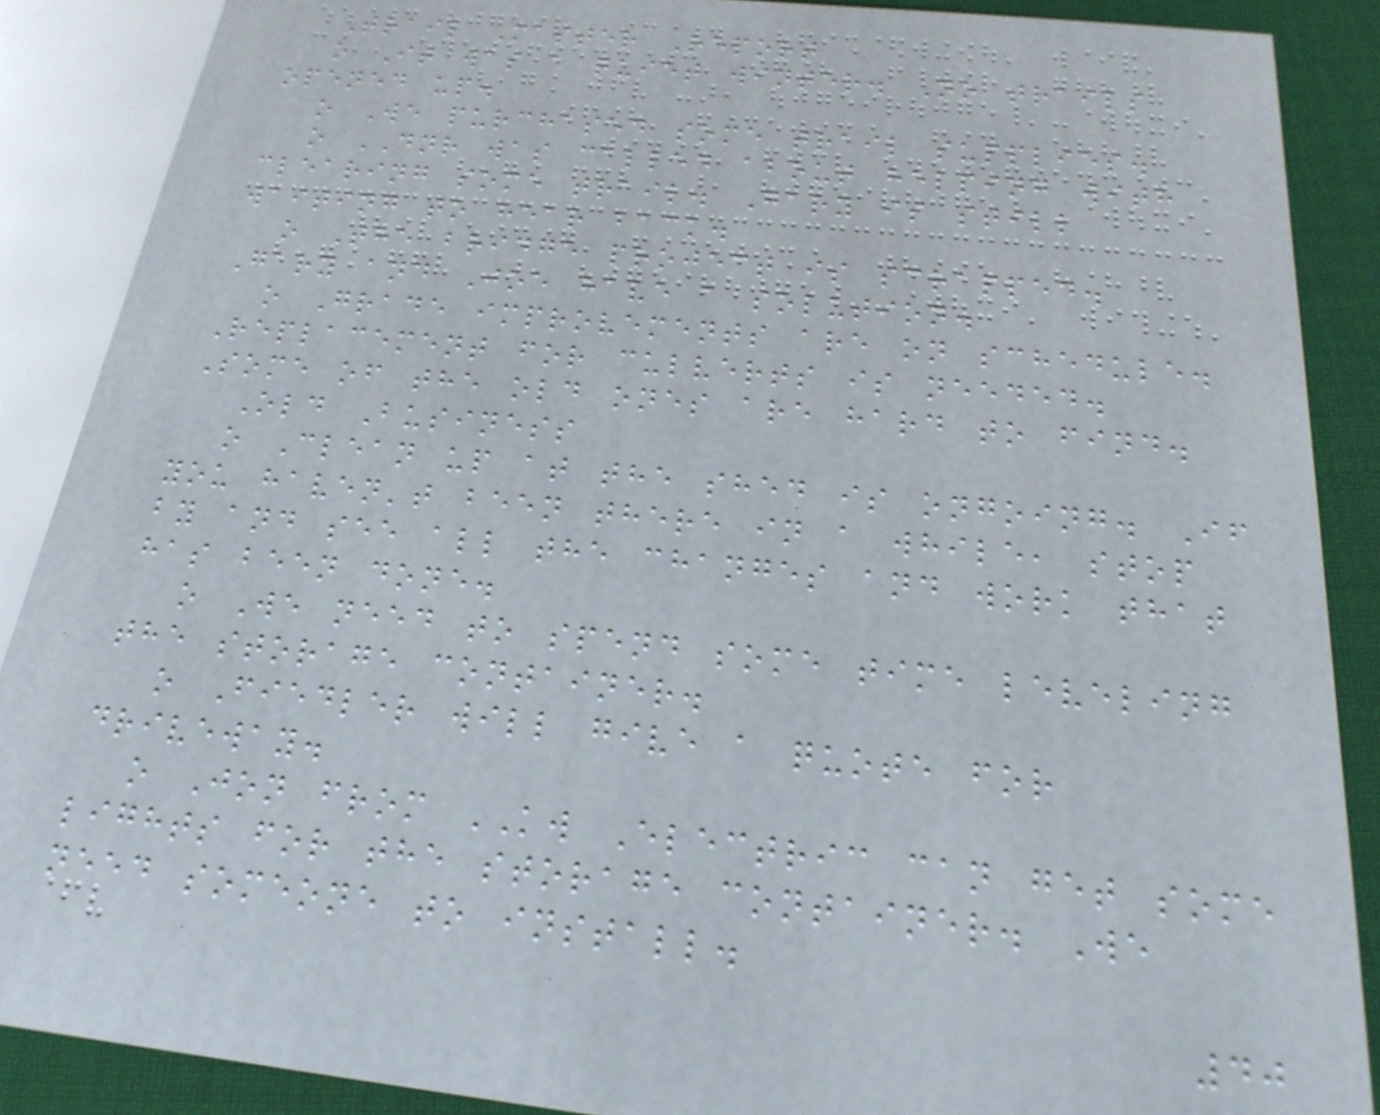Trail Master Report
o It was a quiet winter. No trails
opened up.
o We purchased some trail supplies.
o DNR was called about helping with
clearing some trail. Gary is still
waiting to hear back.
o The bridge project is scrapped.
Gary and Joe have a solution.
o Grade improvements are on schedule.
Replacement for culverts is needed.
Some of the old ones are hard to find.
Old Business
o Clean up at the shed is ongoing. If
you haven't been there in a while, stop
by and see all the changes and work that
has been done.
o We need to spend some time leveling
the storage container.
o Fiedler will give a quote for
driveway.
o Jon from KW Electric can get some
lights for the storage container. We
need someone to install.
40
